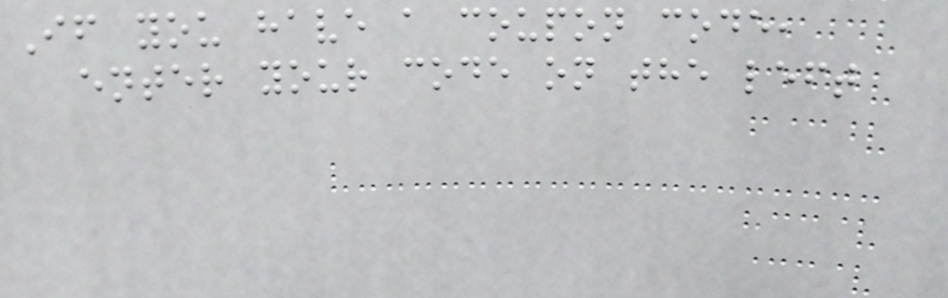If you have a coupon code,
enter your code on the left
